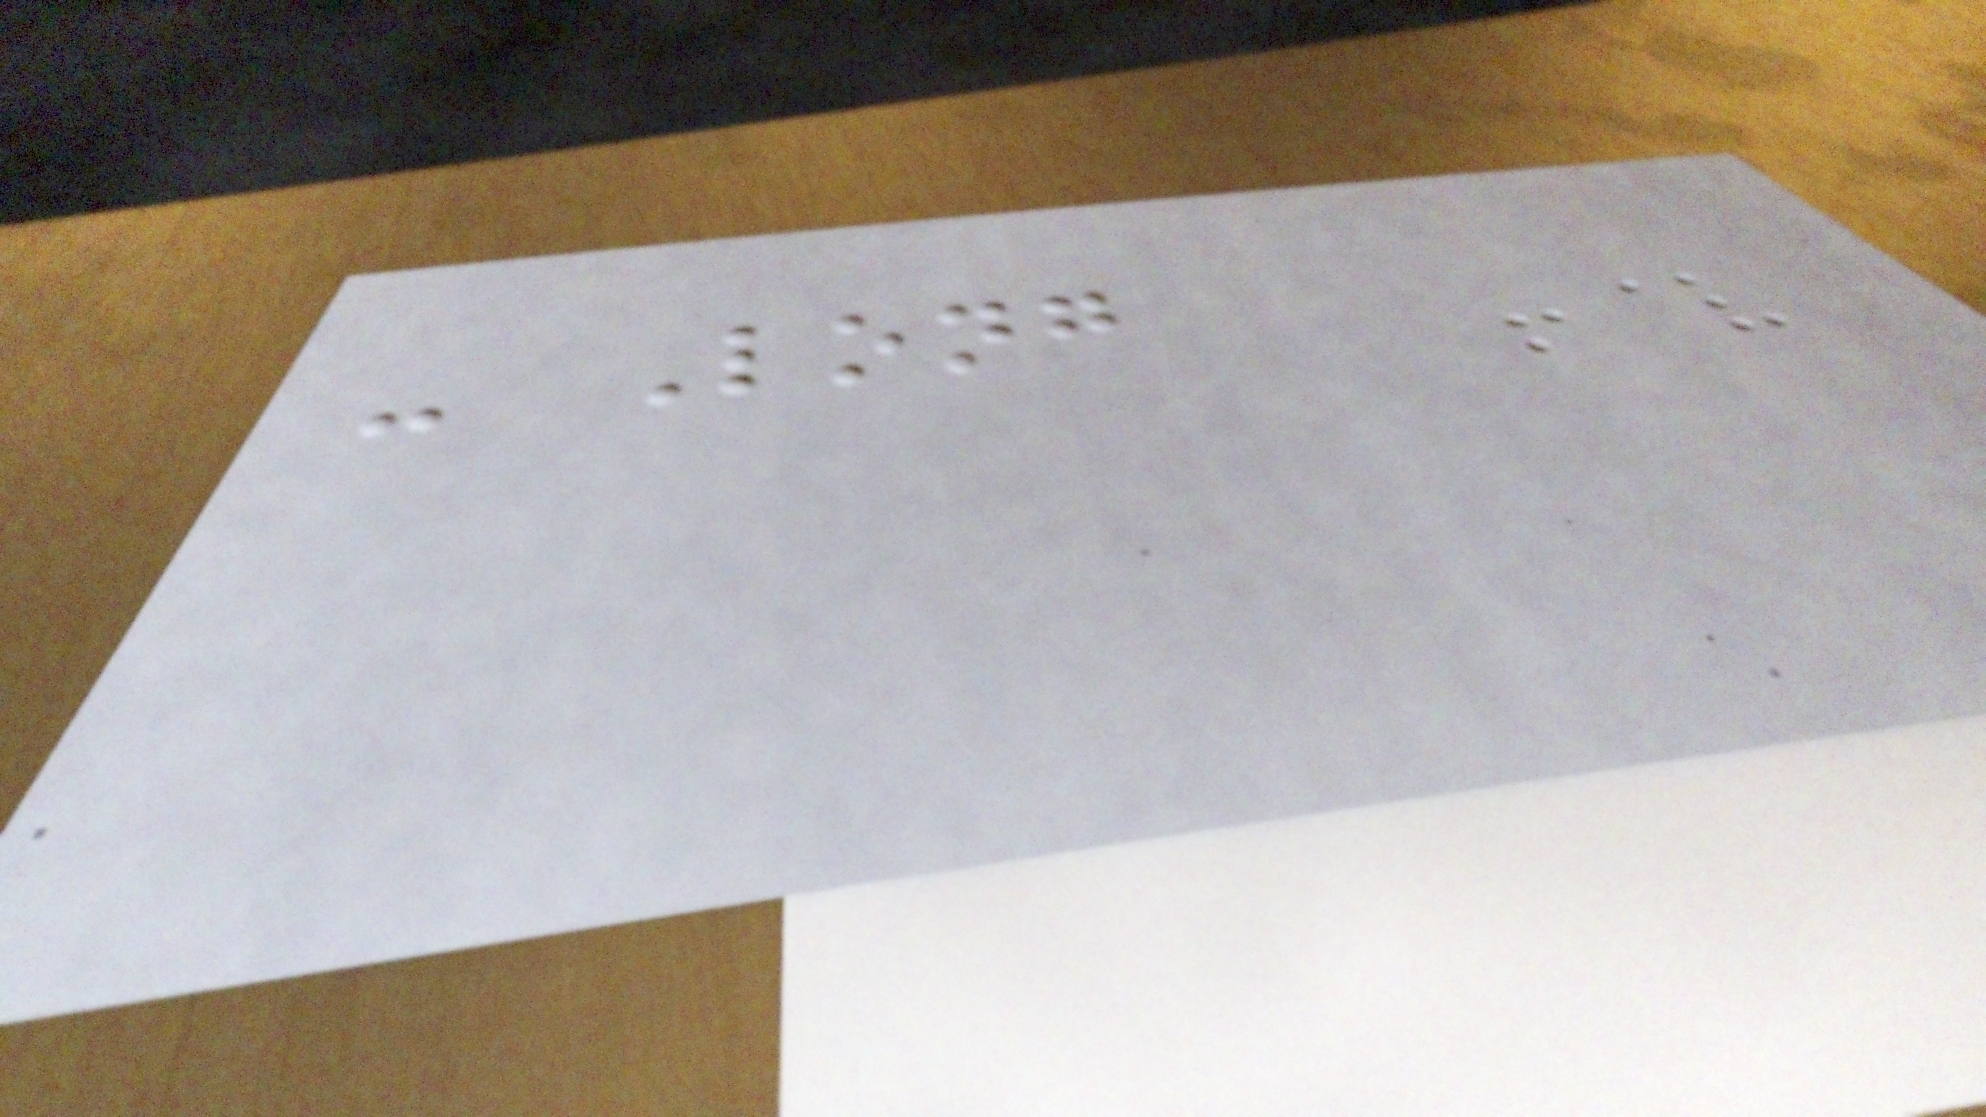- Long
